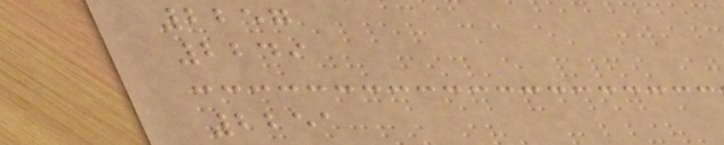2257
2249
2251
